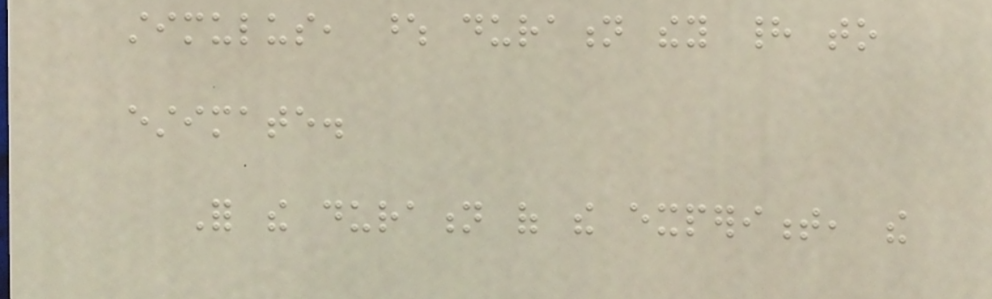stimulus, whose duration they had to
estimate.
For the duration of the experiment, the
